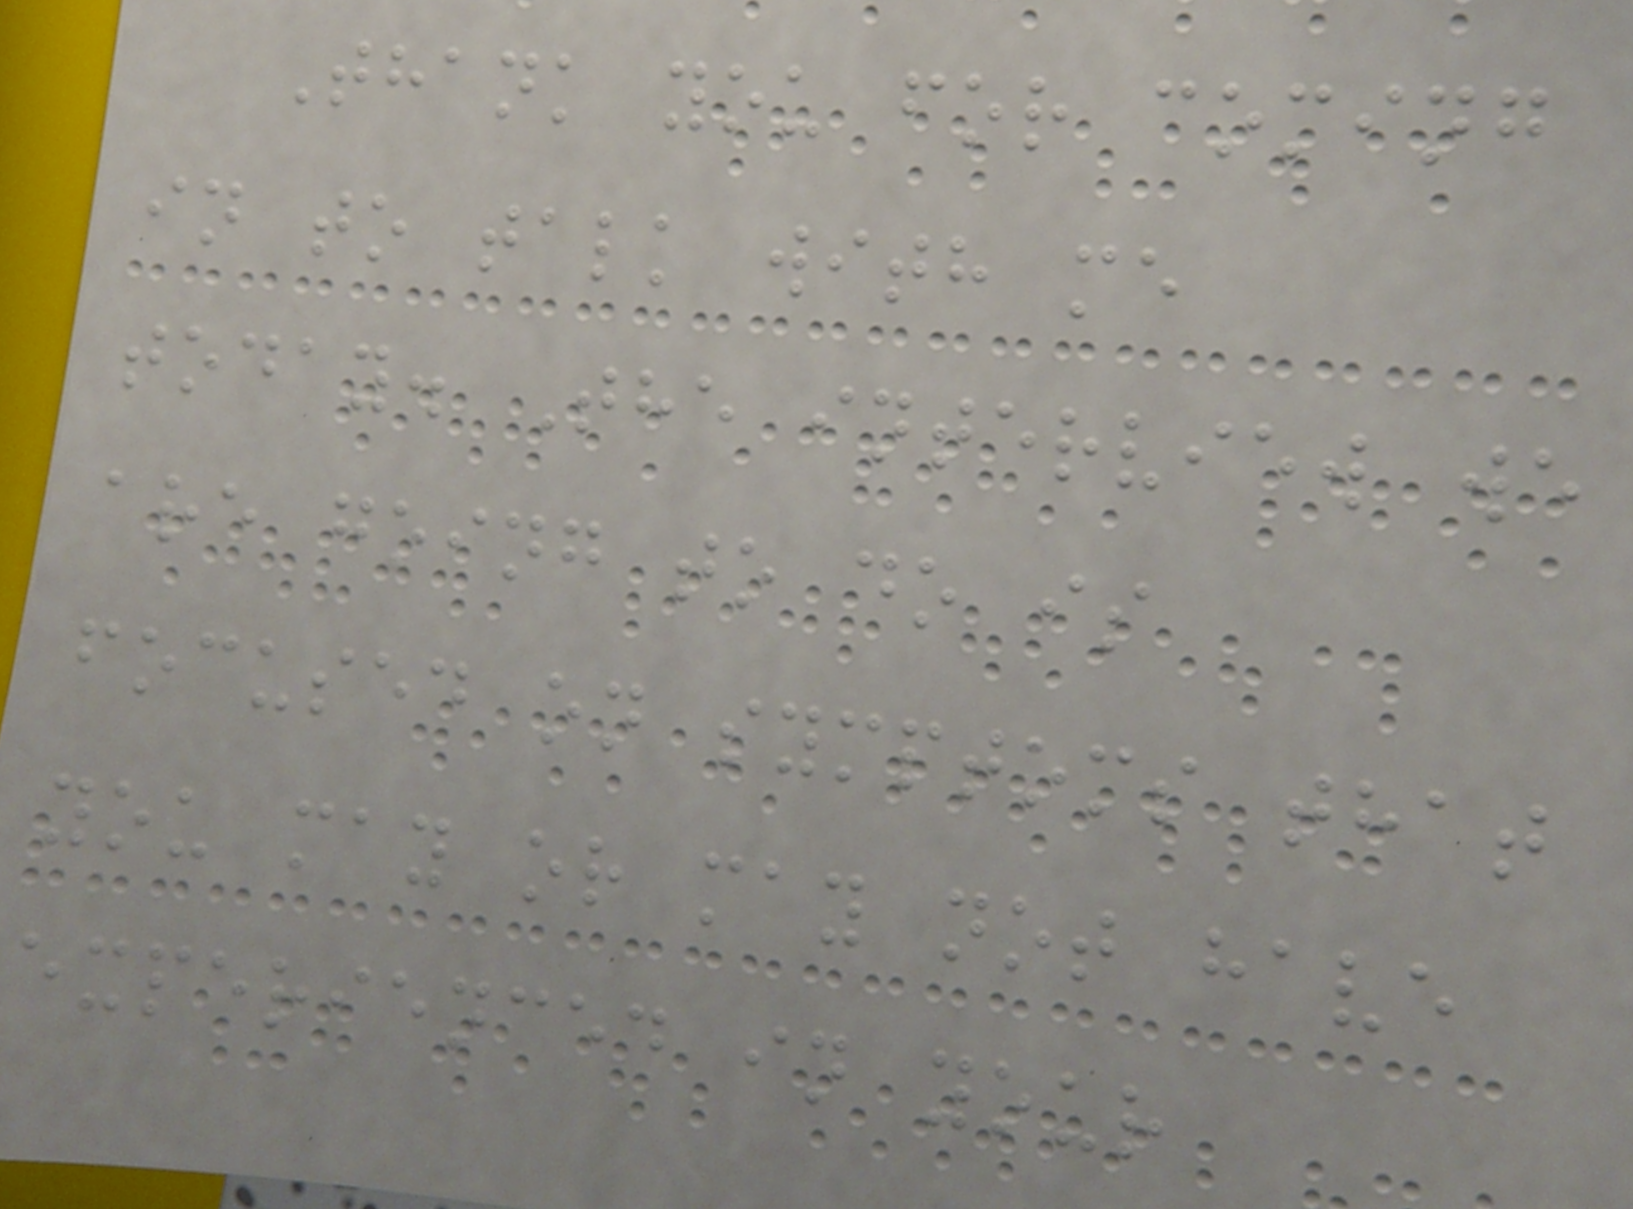Thank you for coming
in to talk with me
today. The interview we
are going to do is
focused on symptoms that
you may or may not have
experienced in your
